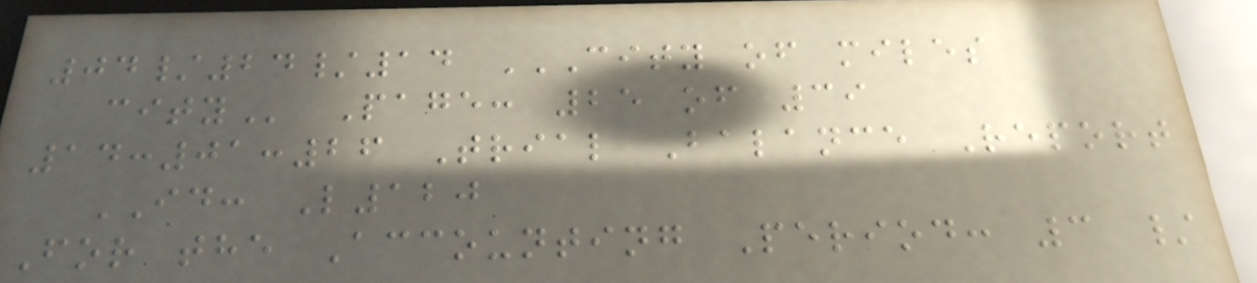04/24/14 CITY OF MILES
CITY Page: 25 of 39
14:01:26 Trial Balance Report
ID: L120
For the Accounting Period: 3 /
